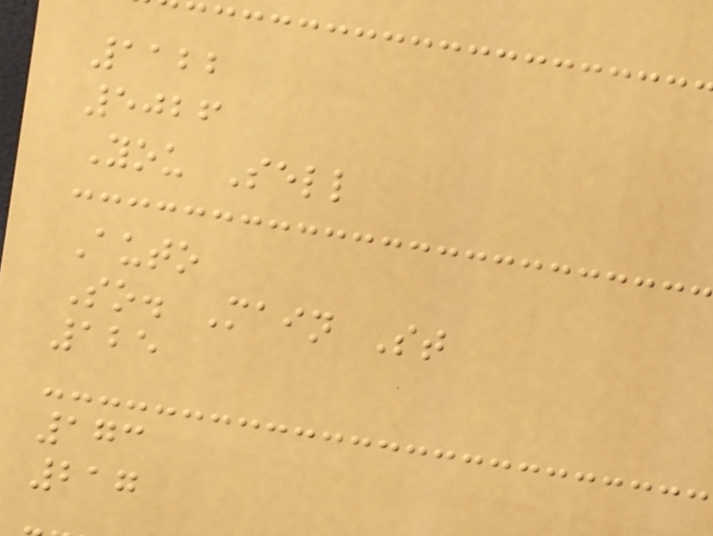1122
5026
You Sell
Auto
So. Main St
125
173
217
